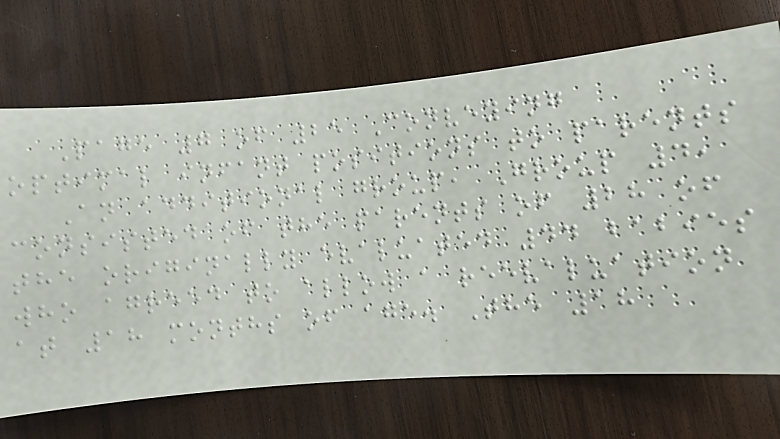Page 7 of 25 Conveying
optimal infant positions to parents
An additional group, Group 4,
consisted of the parents of 28 of
the originally evaluated 44 babies
who agreed to allow a reevaluation
at 18 months of age. The 18
